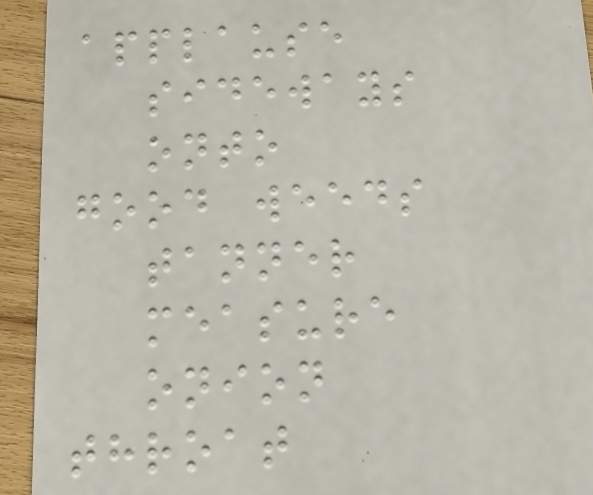applause
sideways
onto
good weeds
tanner
measure
onion
throat
